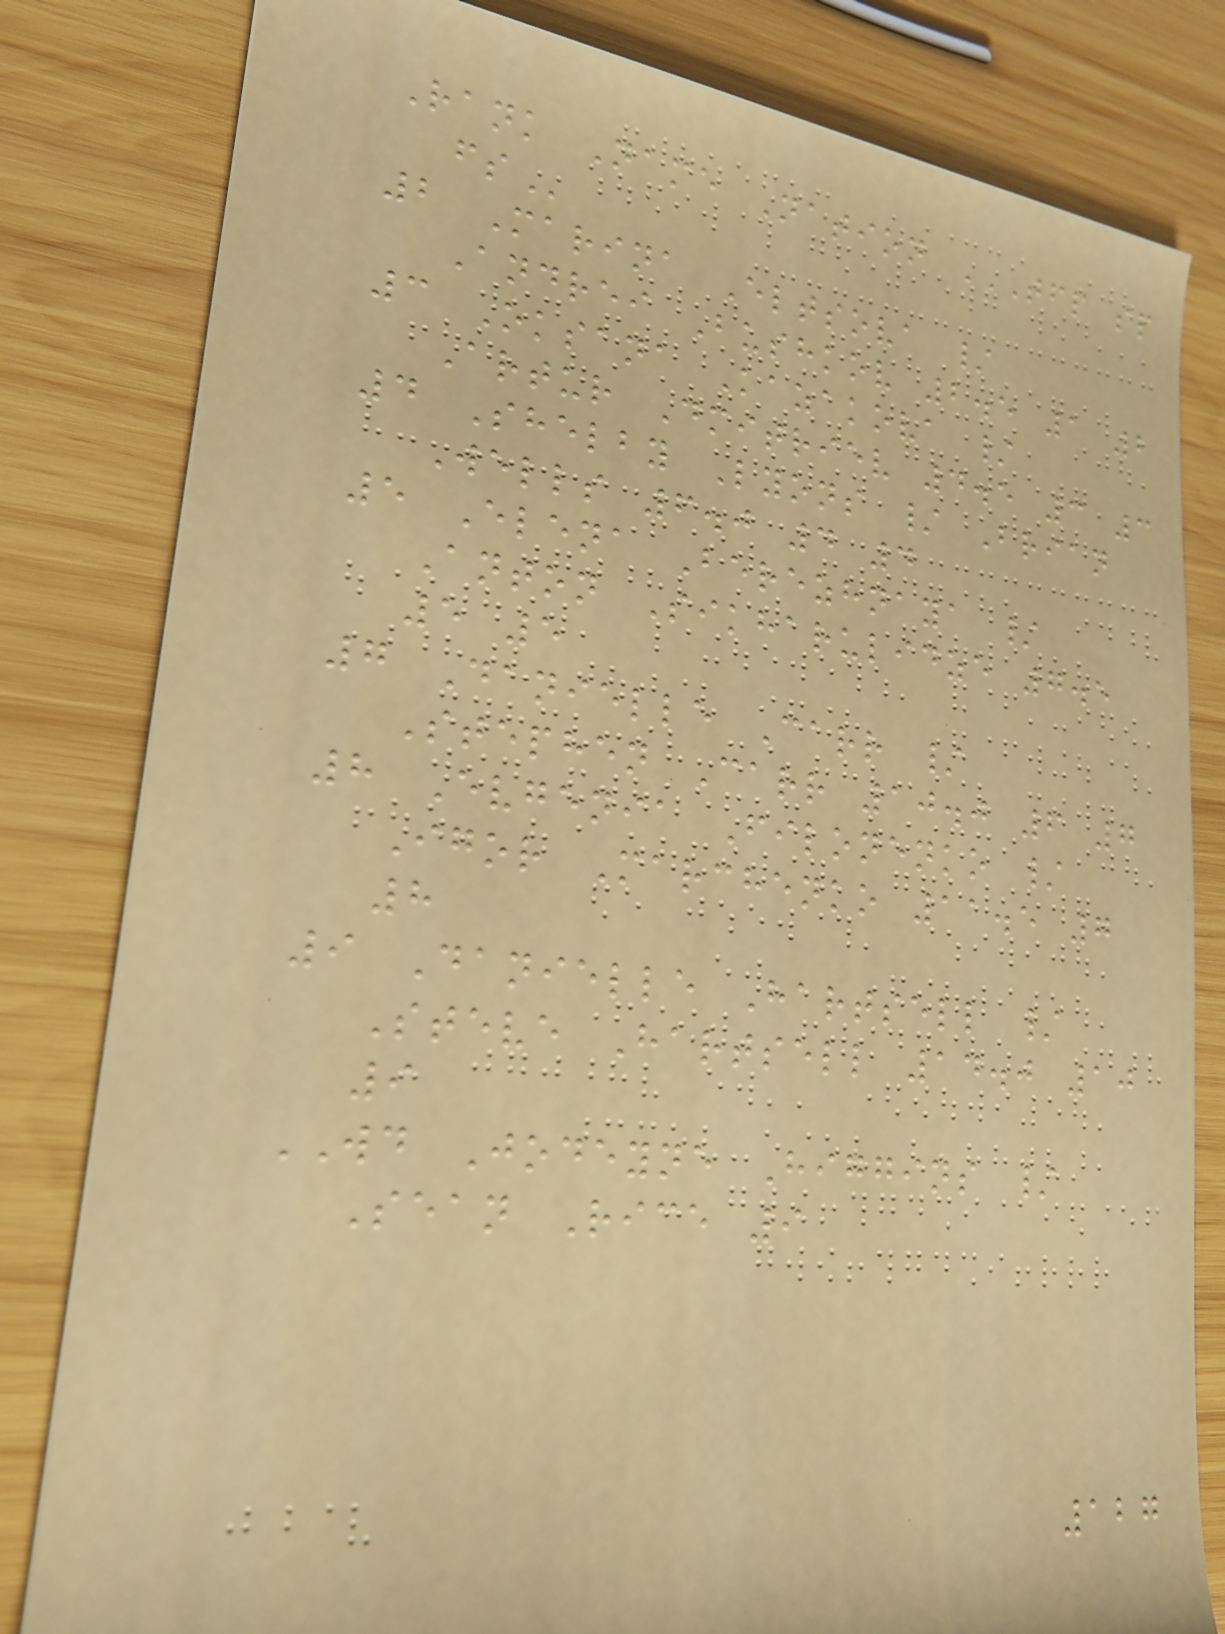Rank Name Nation TFP SP
FS
2 Marina Eltsova /
Andrei Bushkov 2.5 1 2
3 Oksana Kazakova /
Artur Dmitriev 4.5 3 3
4 Shelby Lyons / Brian
Wells 6.0 4 4
5 Elena Berezhnaya /
Anton Sikharulidze 7.5
5 5
7 Danielle Carr /
Stephen Carr 10.0 6 7
8 Evgenia Filonenko /
Igor Marchenko 11.5 7
8
9 Danielle Hartsell /
Steve Hartsell 14.0 10
9
WD Jodeyne Higgins /
Sean Rice 9
127
